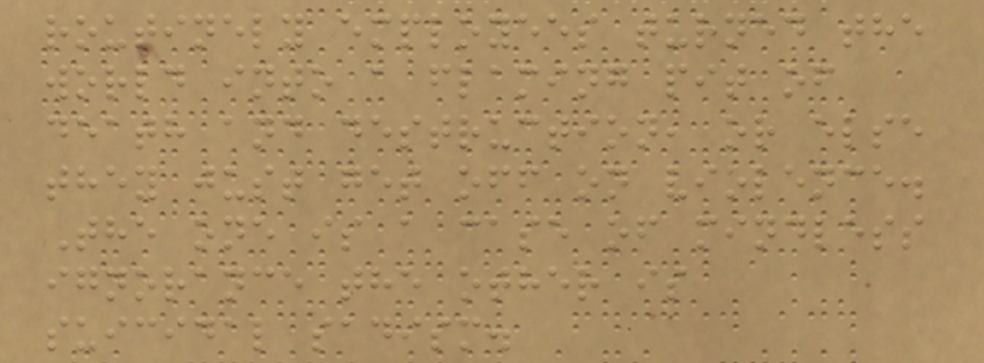routinely employees turned the
world into a flaming pit of
death and destruction, or else
they just get off on violence.
The one is a case of mindless
ignorance the other is
suicidal sadism.
